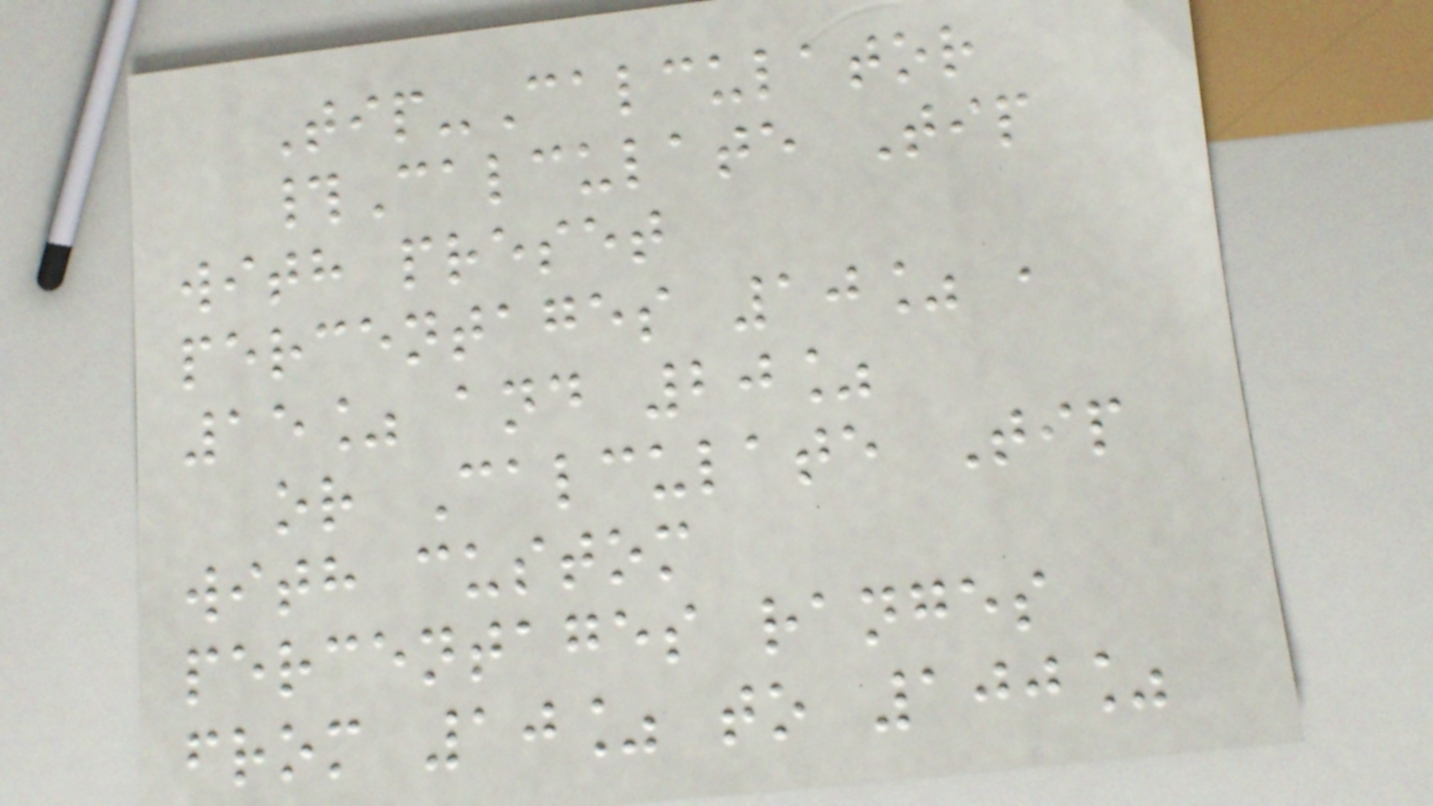Tip-Calculator
#Calculate Tip
with preset
percentages 10% ,
15% and 20%
or Calculate Tip
with custom
percentages ranges
from 10% to 100%
